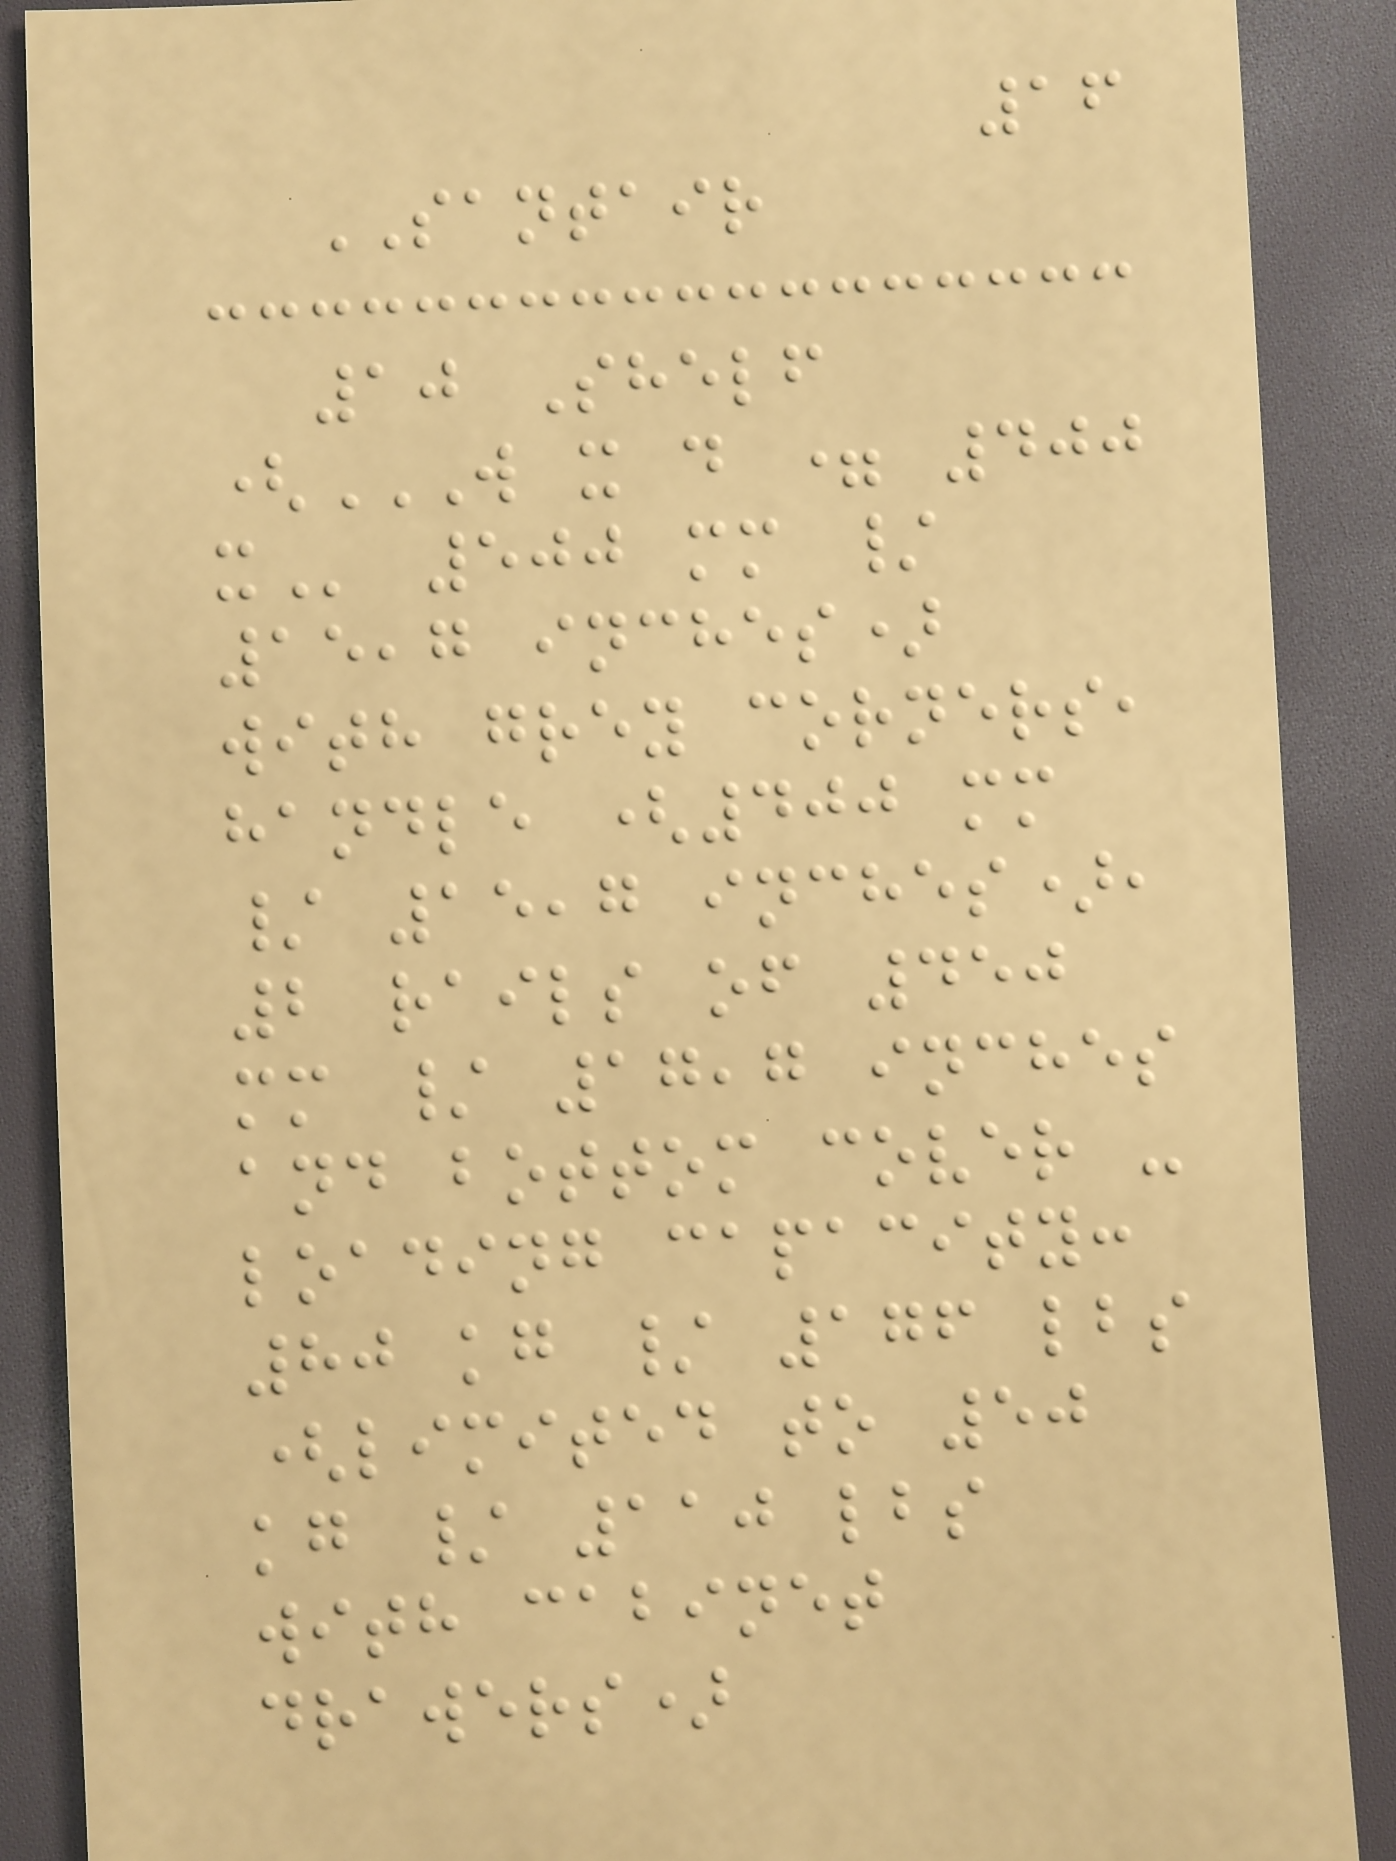16
SANTAIR
10 Shelf
(W X D = 400
X 500 mm /
15,7 inches)
with grey corners,
handle (400 mm
/ 15,7 inches),
2 rails of 450
mm / 17,7 inches
and bottom cover -
loading capacity:
80 kg / 176 lbs
(limited to 50
kg / 110 lbs
with cabinet
drawers)
